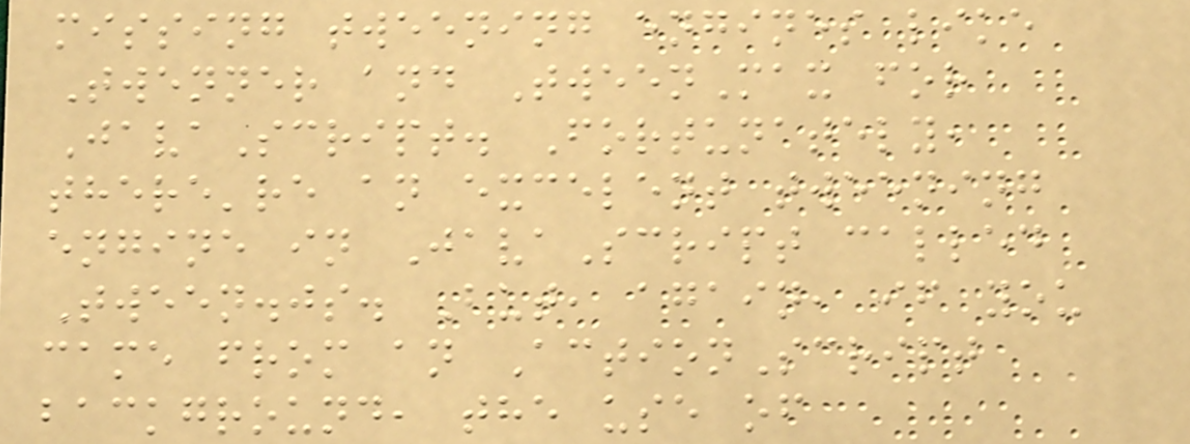missing tweening engines like
Twenner and TweenMax for
JavaScript. Fortunately,
there're an excelent tweening
engine in JavaScript called
Tween.js. But, again, if you
came from an ActionScript
background, the use of
